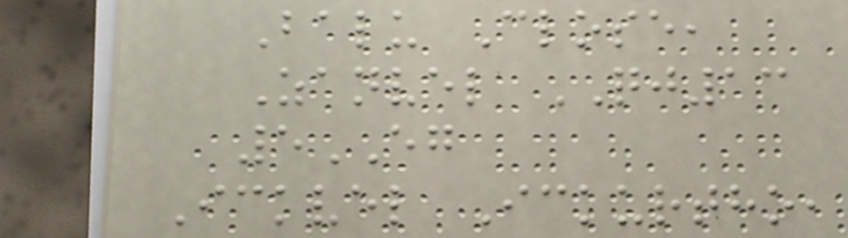Balu Close,
Zanvel QJ13
5EG
Ickvel Ickurtho,
